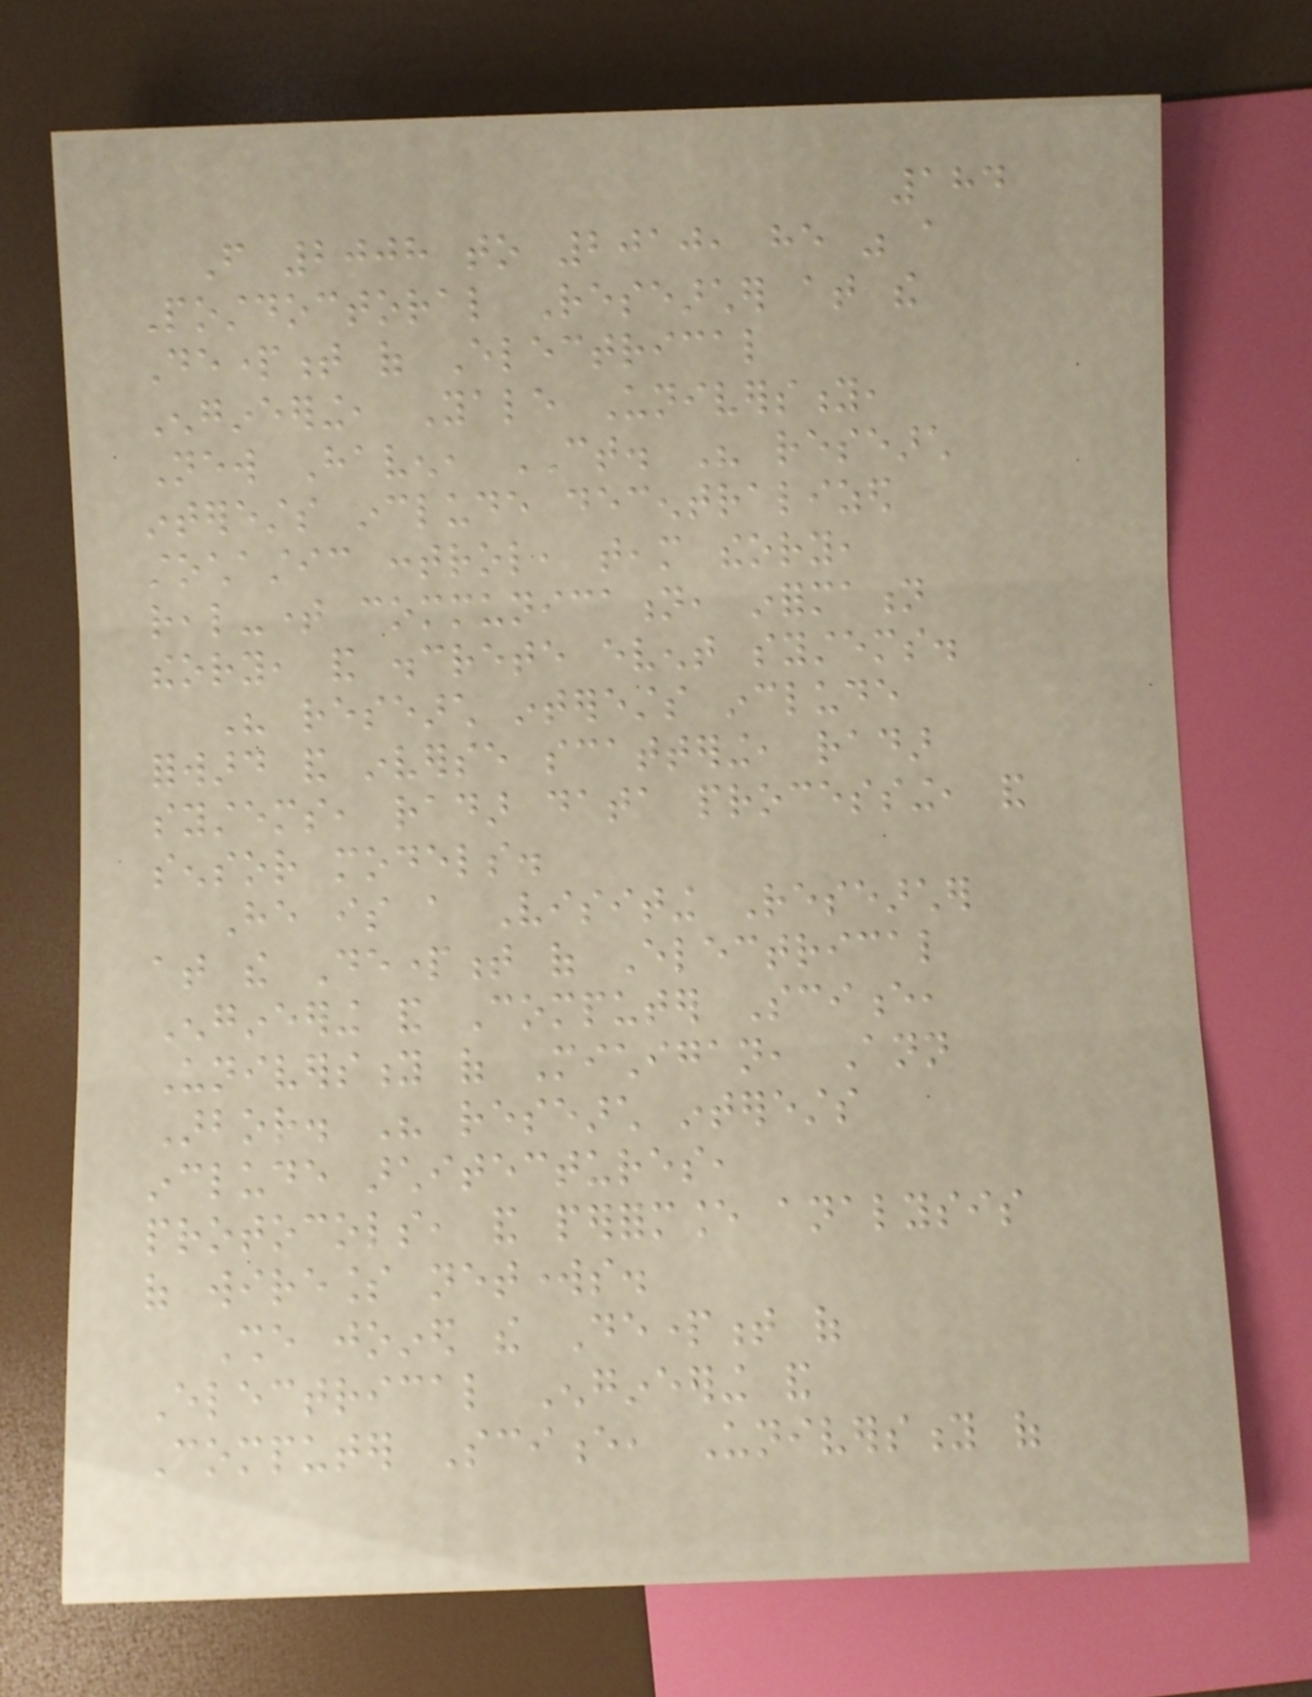184
From 2008 to 2010, he was a
Postdoctoral Researcher at the
Department of Electrical
Engineering, Yale University,
New Haven, CT. His research
interests include decentralized
stochastic control, team theory,
real-time communication, information
theory, and discrete event systems.
His research interests include
forward and inverse scattering, radar
systems, radar data processing, and
sensor models.
He is a Visiting Researcher
at the Department of Electrical
Engineering and Computer Science,
University of Michigan, Ann
Arbor. His research interests
include architectures,
protocols, and performance analysis
of wireless networks.
She joined the Department of
Electrical Engineering and
Computer Science, University of
